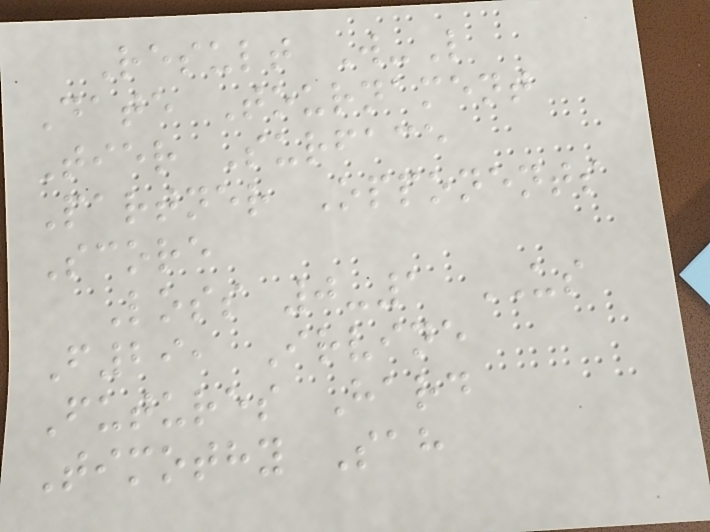Result W-L
Date Tournament
Tier Surface
Partner Opponents
Score
Loss 0-1 US
F29, Irvine
Futures Hard
Timothy Sah
